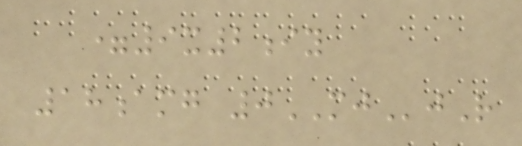=9x2iy
18amg 0MJjR
